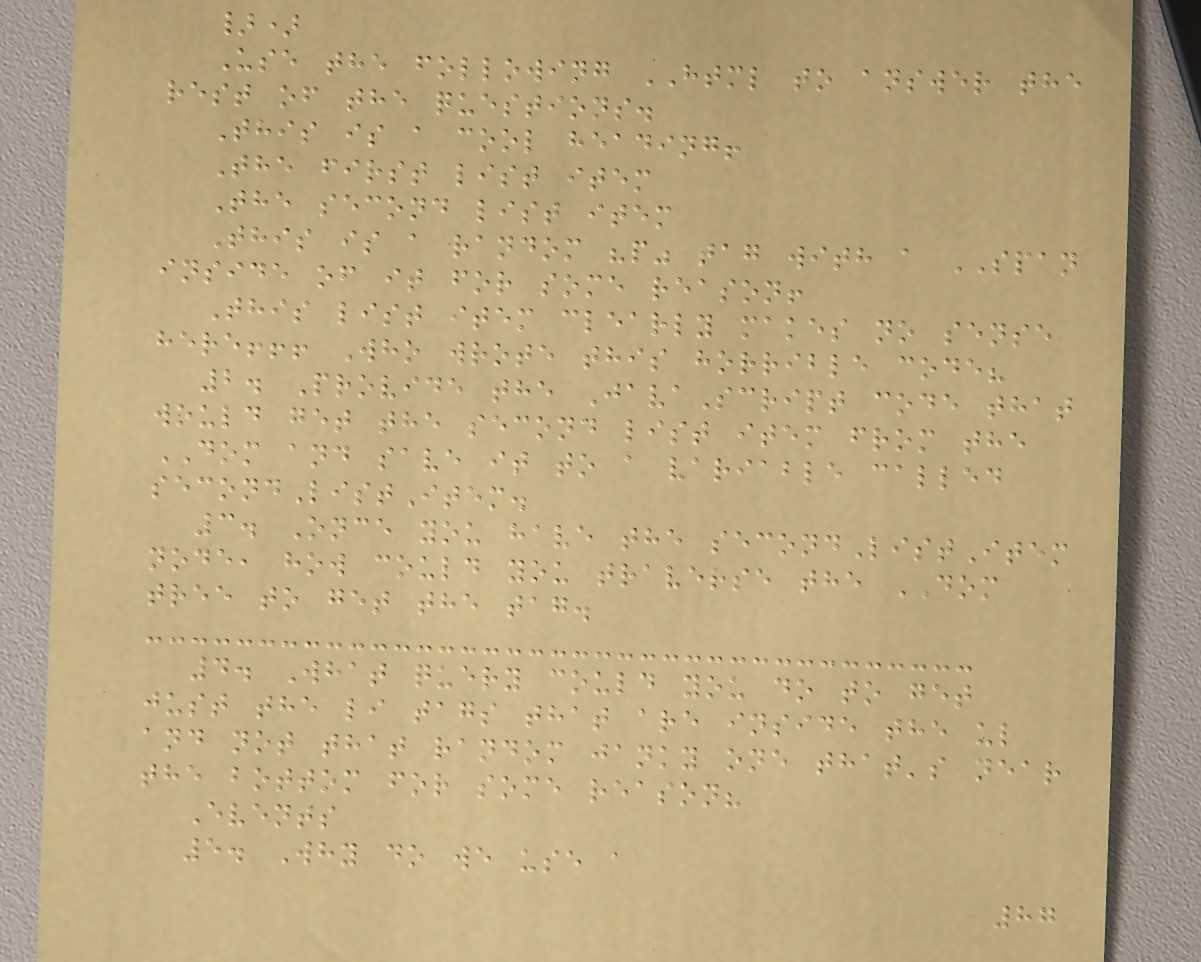})
Use the following HTML to answer the
rest of the questions.
This is a cool heading!
The first list item
The second list item
This is a random "p" tag with a SPAN
inside of it for some reason!
This list item clearly makes no sense
here!!! Who wrote this horrible code?
2. Provide the JavaScript code that
would get the second list item from the
DOM and save it to a variable called
secondListItem.
3. Once you have the secondListItem
node, how could you traverse the DOM
tree to get the tag.
4. What query could you do to get
just the li tags that are inside the ul
and not that random janky one that's near
the bottom for some reason?
Events
5. Why do we use a
87
